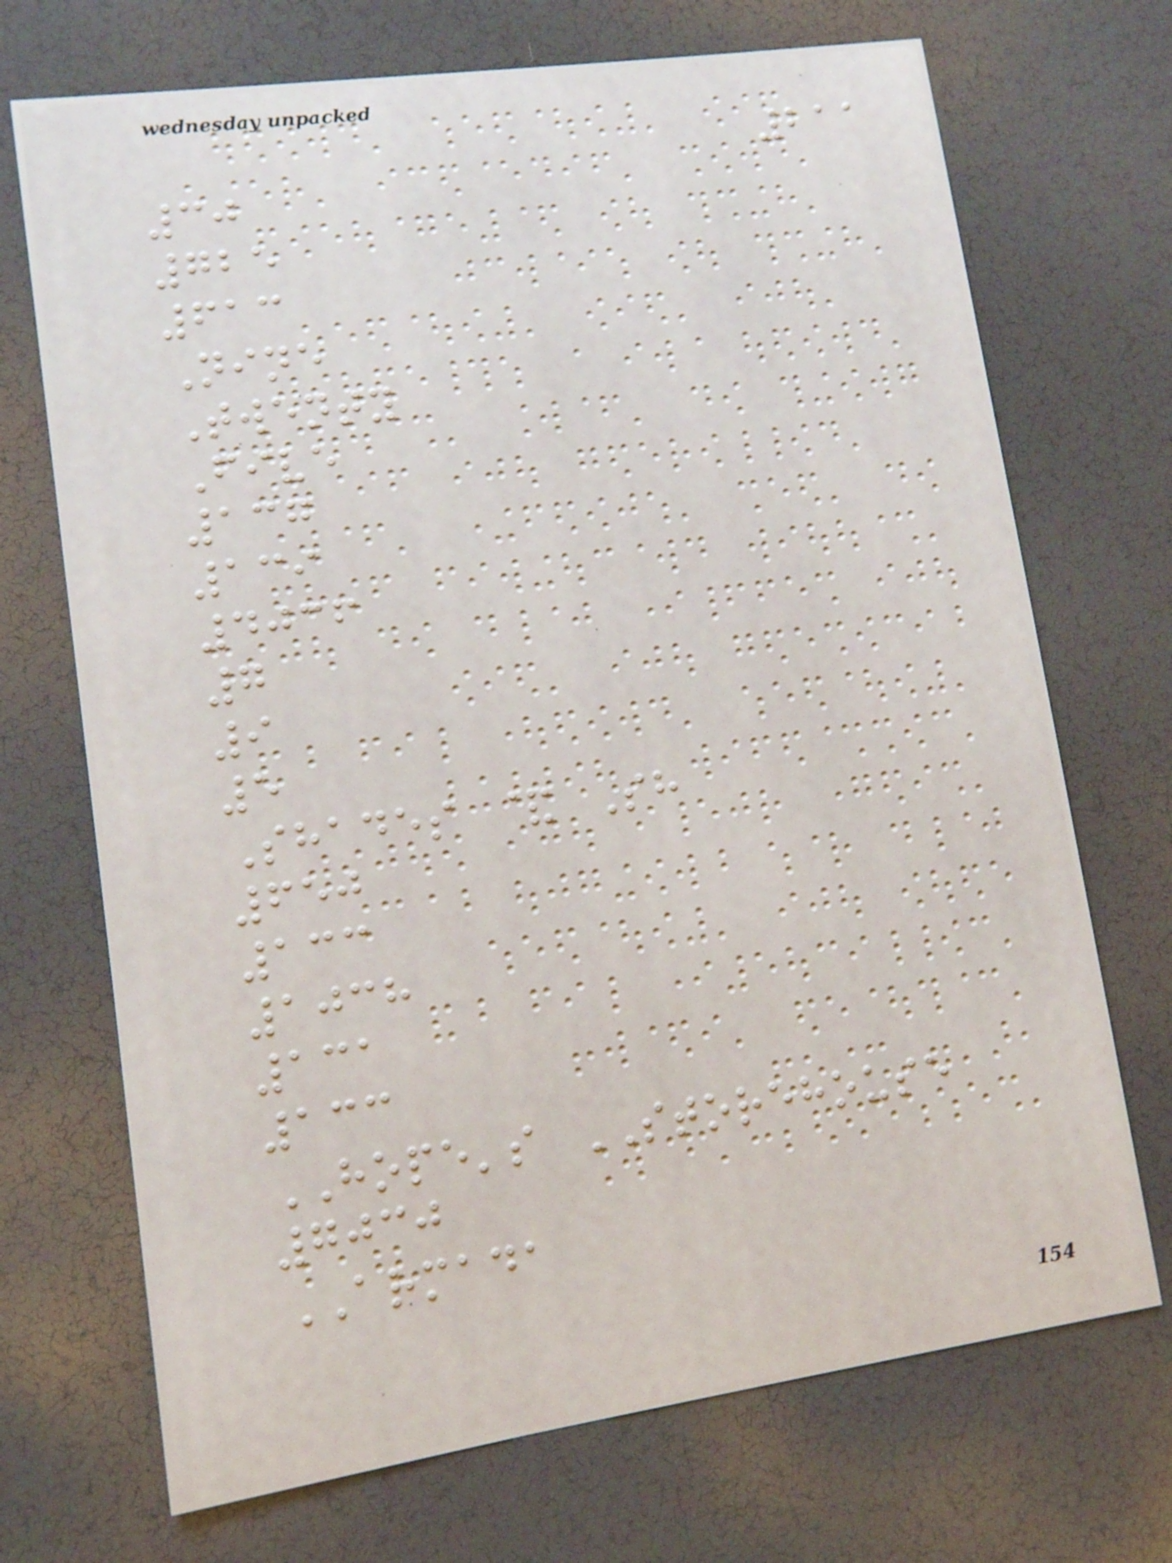211
30
725
613
Nine
Twenty
Five
137
139
4036
7
9
5
Shades & Sh
650
133
1038
131
133
HOPE's STOREHOUSE
7030
ARMADA
